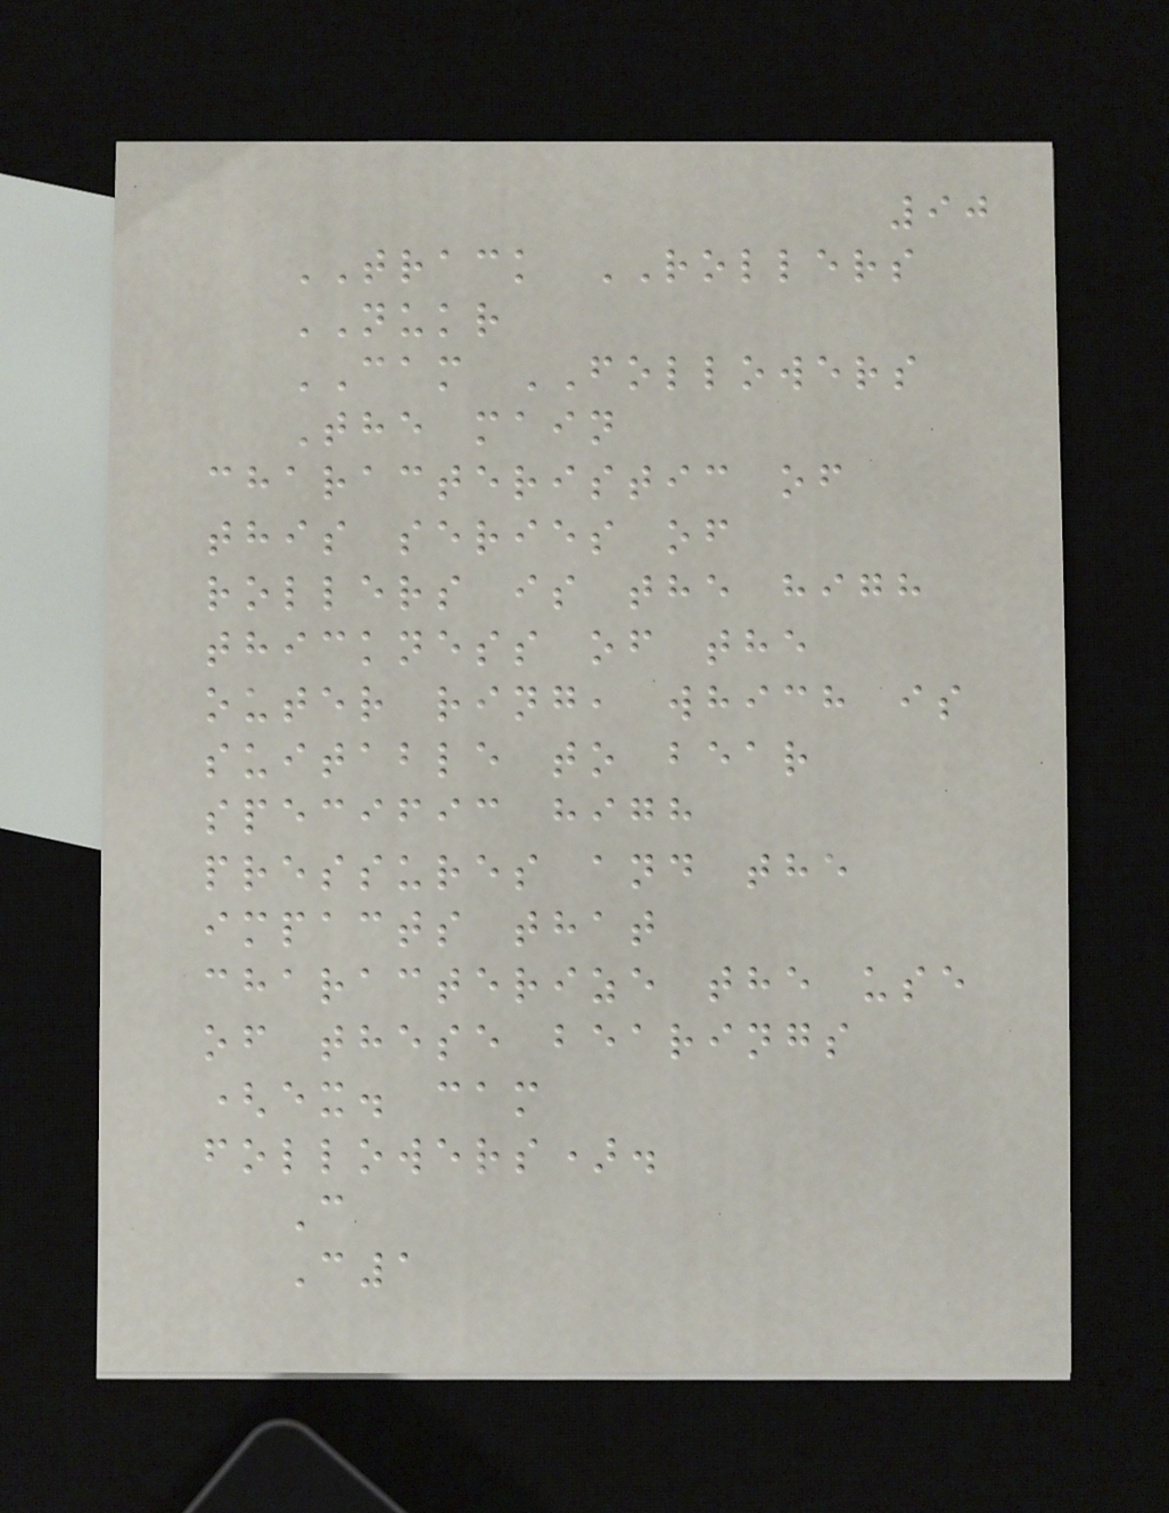90
TRACK ROLLERS
NUKR
CAM FOLLOWERS
The main
characteristic of
this series of
rollers is the high
thickness of the
outer ring, which is
suitable to bear
specific high
pressures and the
impacts that
characterize the use
of these bearings
(ex. cam
followers).
C
C1
